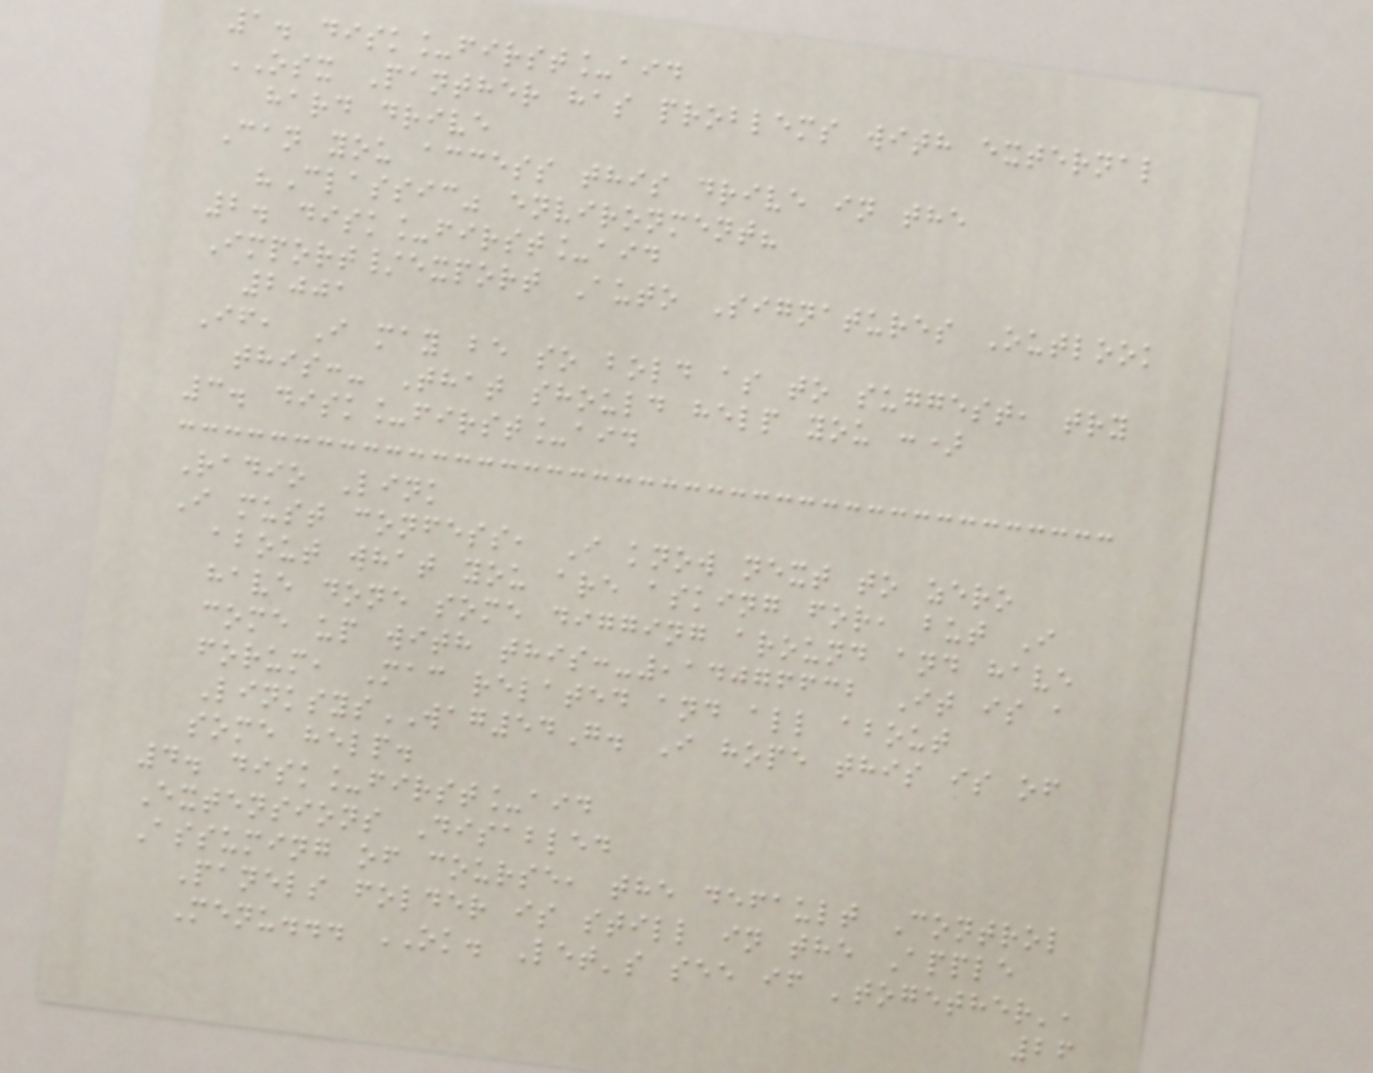1. disk_first_aid
OSX Panther has problems with external
hard drive
Can you access this drive in the
"Classic" environment?
2. disk_first_aid
Import/export Auto Signatures Outlook
2001
If, I may be so bold as to suggest, try
this:- That should help you :)
3. disk_first_aid
Radio Link
I must confess, I know next to zero
about what you are asking for, but I
have done some digging around and have
come up with this:-,14076632 It is a
forum, Mac related and all about
LinksysWAG54G. I hope this is of
some help.
4. disk_first_aid
Extensions Disabled
Assuming of course, the default Control
Panels folder is still in the Apple
Menu... OK. Let's see if 'together',
26
